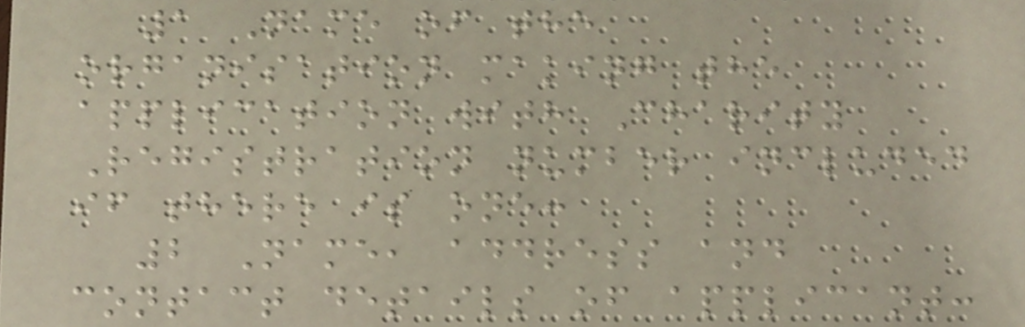1 Name of the
organisation making the
application with Charity
Registration number included
if there is one:
2 Name, address and
contact details of applicant:
